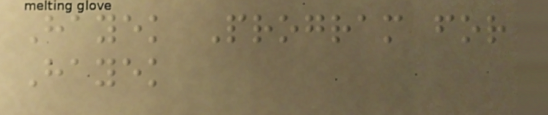Hayek Program for
Hayek
